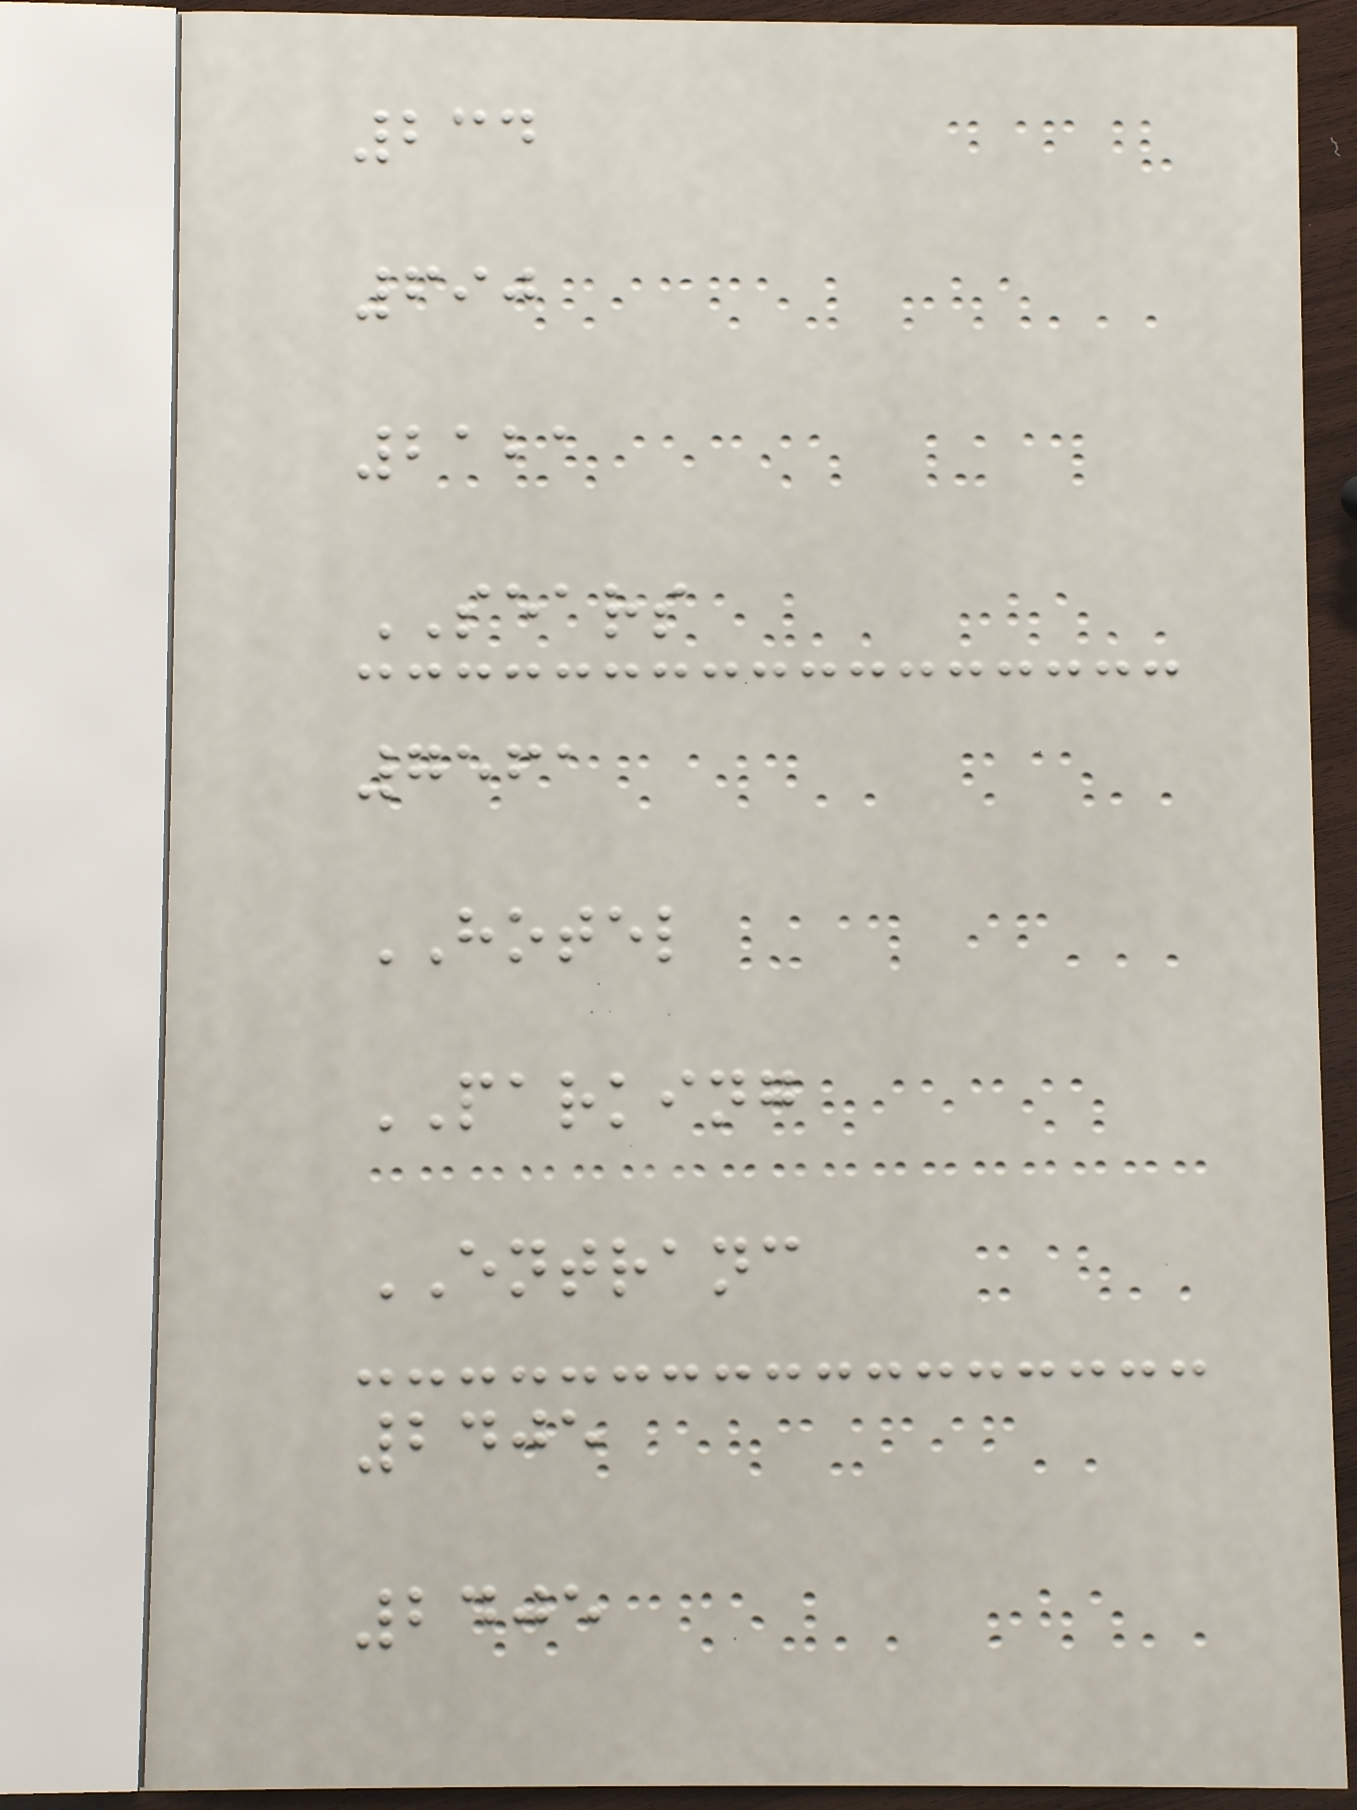234
690
2121
SEARS
7561
HOTEL
PARKING
ENTRANC
2405
2405
